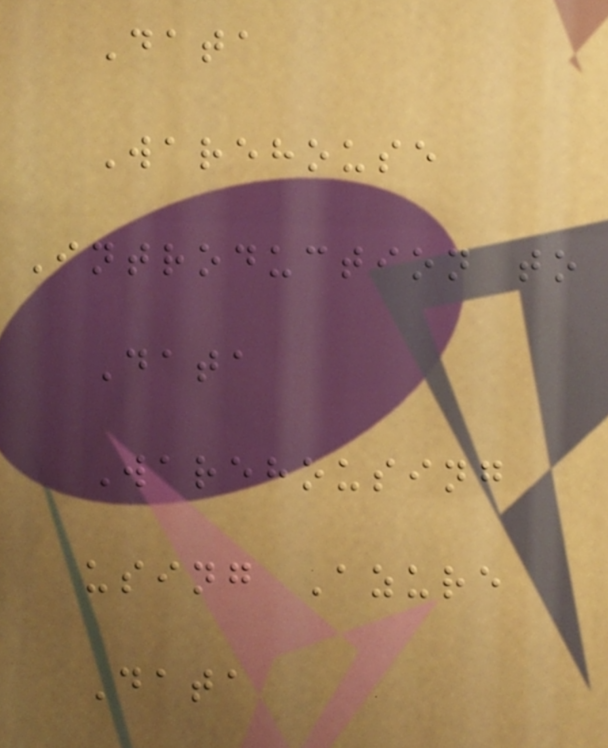Data
Warehouse
Introduction to
Data
Warehousing
using Azure
Data
